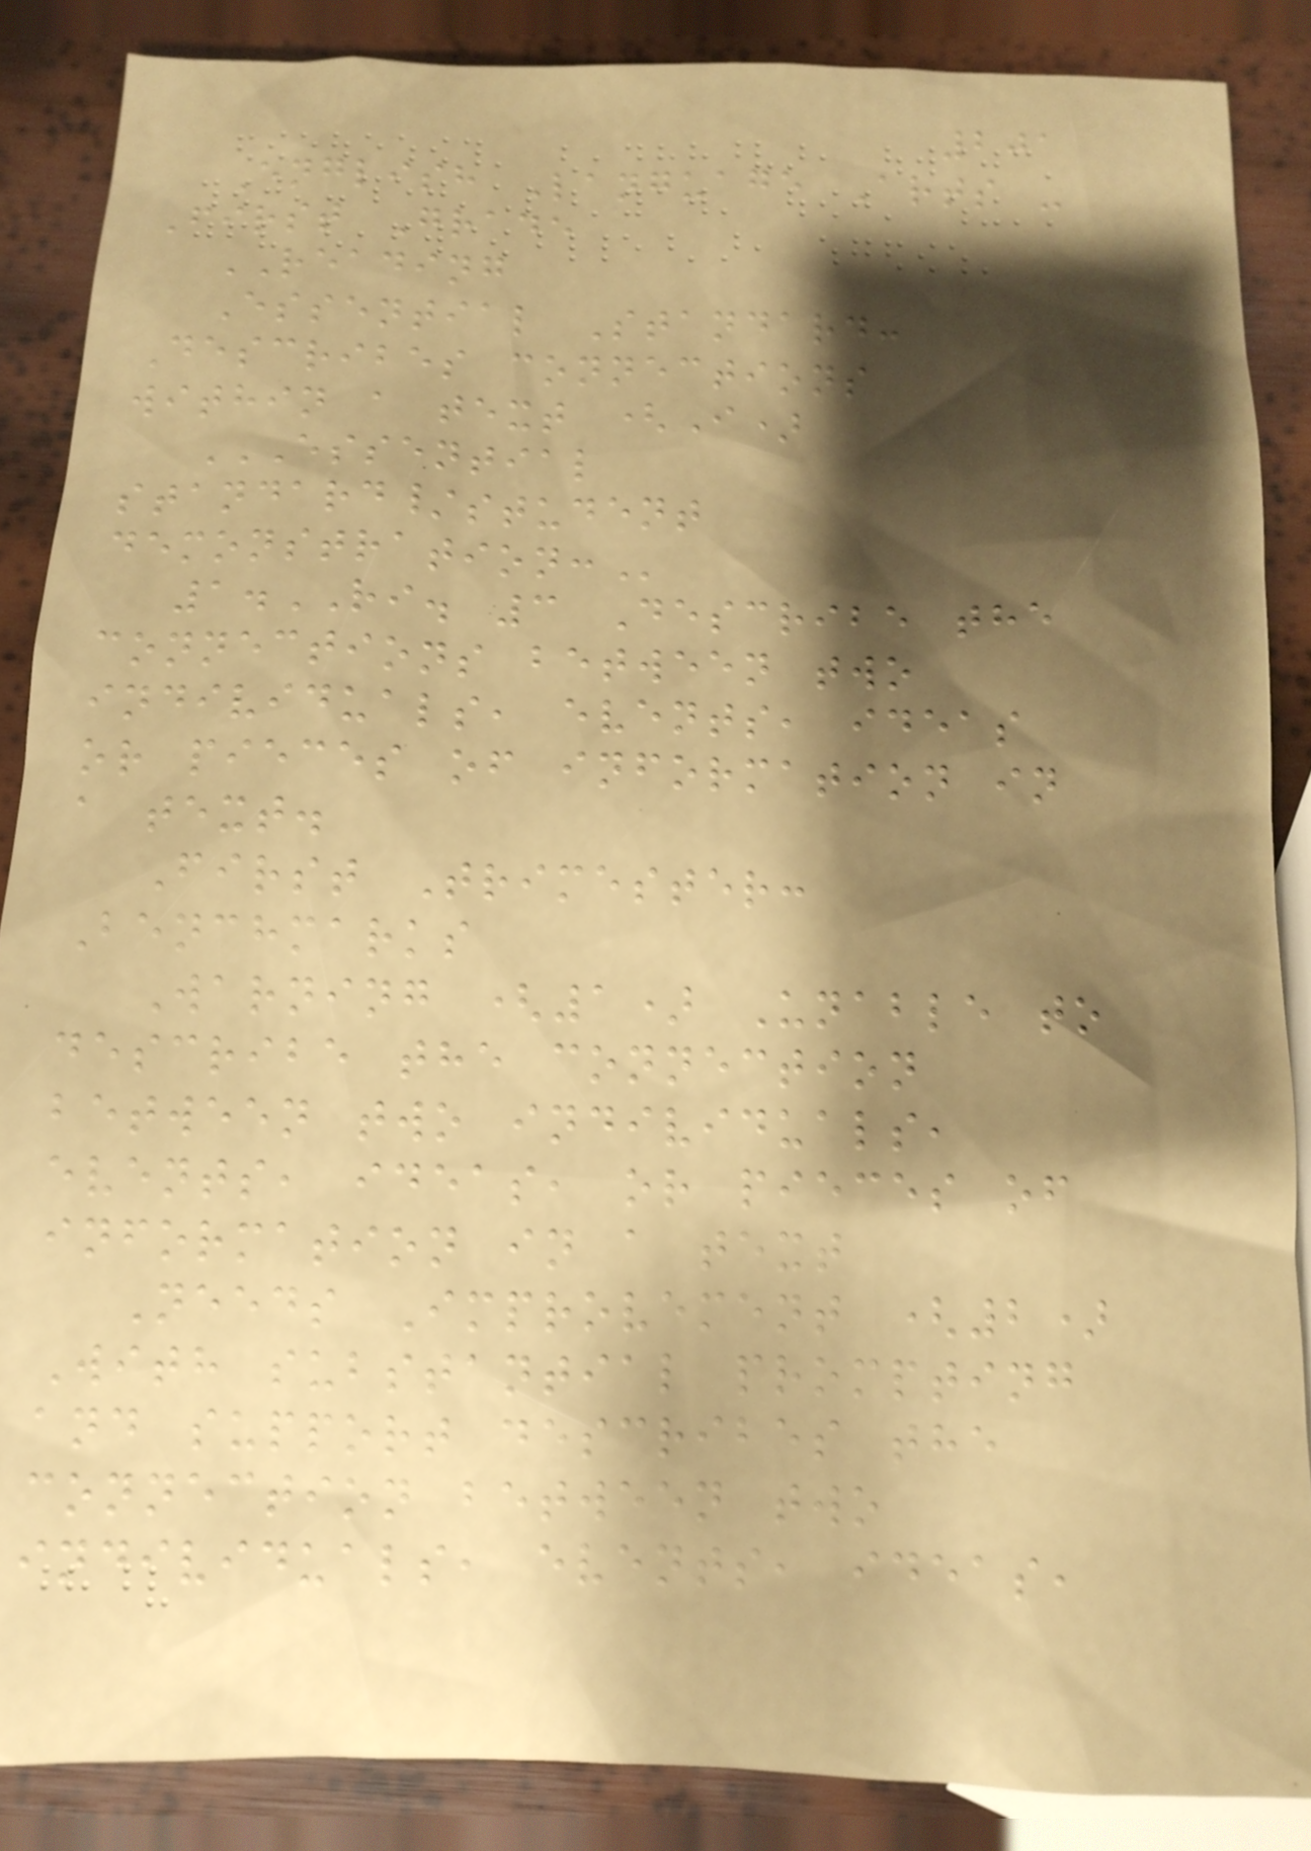201
English Language Arts -
First Grade
READING
Essential Standard:
Describes connections
within a text (I)
ESSENTIAL
STANDARD/STUDENT
DEMONSTRATION:
1.RI. 3 Describe the
connections between two
individuals, events, ideas
or pieces of information in
a text.
First Trimester:
Benchmarks
Warning (1) Unable to
describe the connection
between two individuals,
events, ideas, or pieces of
information in a text
Needs Improvement (2)
With substantial prompting
and support describes the
connection between two
individuals, events, ideas,
